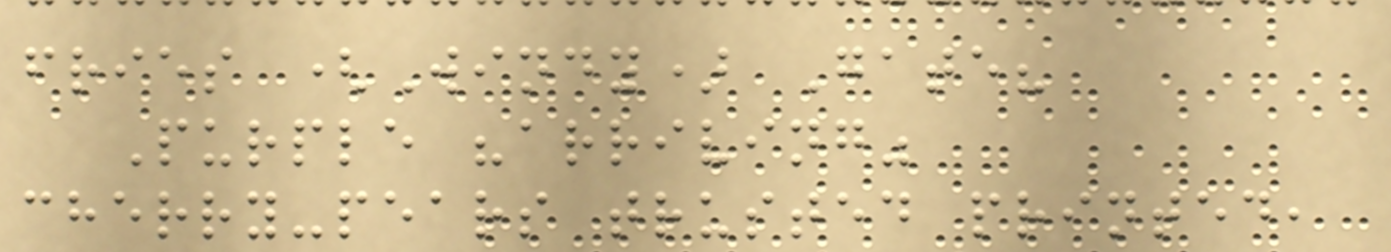fries (Windy) Gate?
Purple "arriving"
cherry-pears trusted printed,
